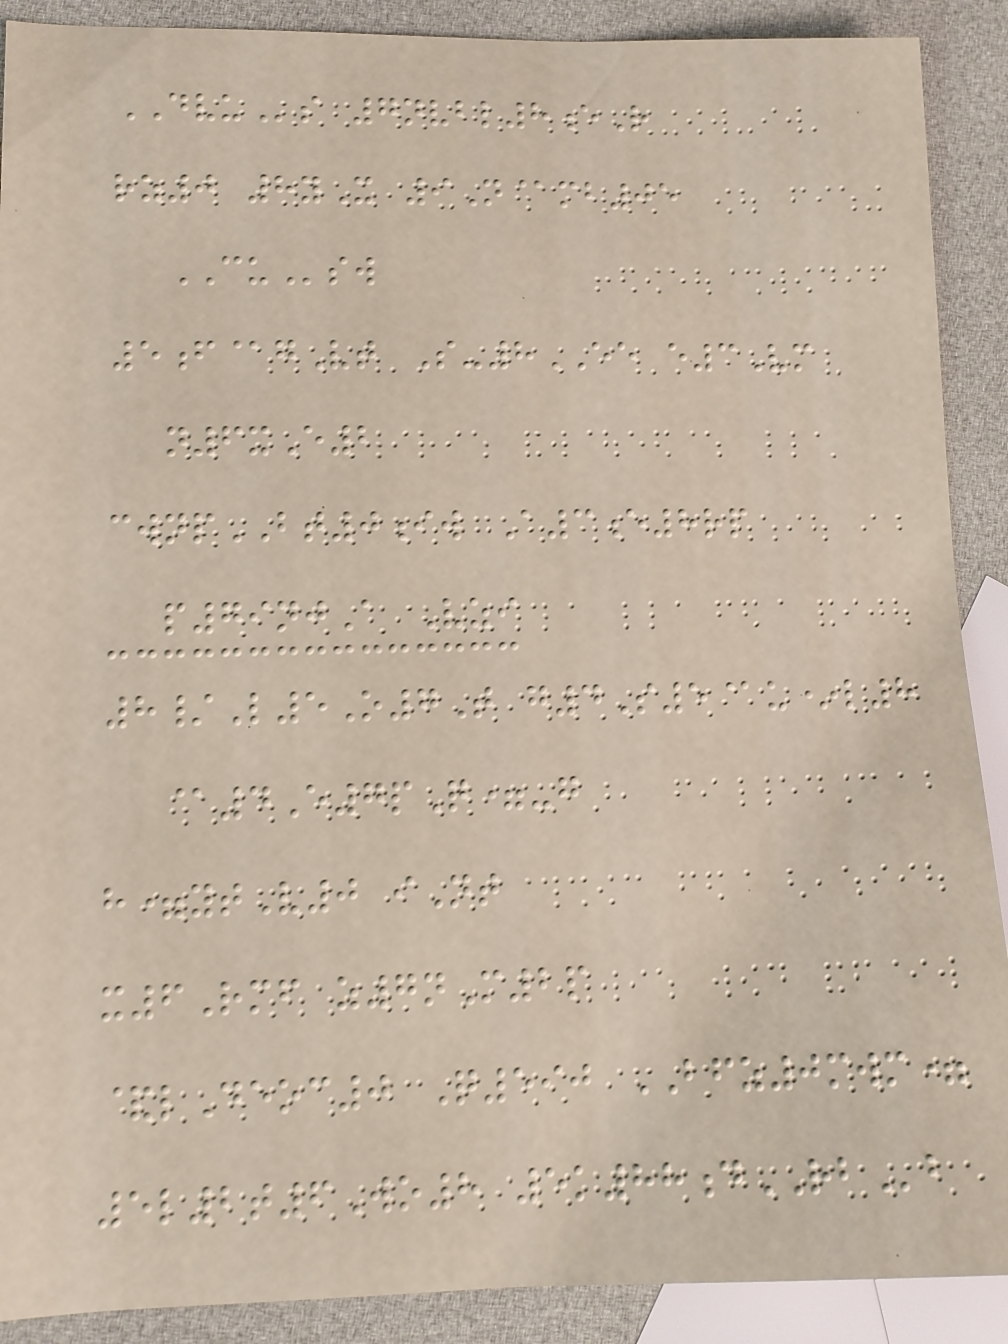DVUs 7nvbl8eR
rz0 8yX 9N@mb05
CUsw
5f@gVt S-8EE e3Vm
n6xE2
cwnpBT0iw A3e8rp
p79njA Vzi
8/L5O7T g4S5@u*l8
@4E7pQ=-g
h=ytV0 iNt
x6Rmf z7nM2p
&lDeoc0 Q590 BFZ0mwm=
5l2t6Wo8 5k88dRBb
